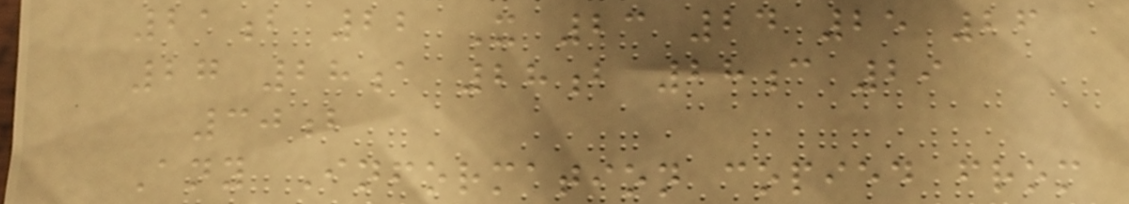21b 22 X 23 24 25 26
27 28a 28b 28c 29
30b
Any Information copied from
